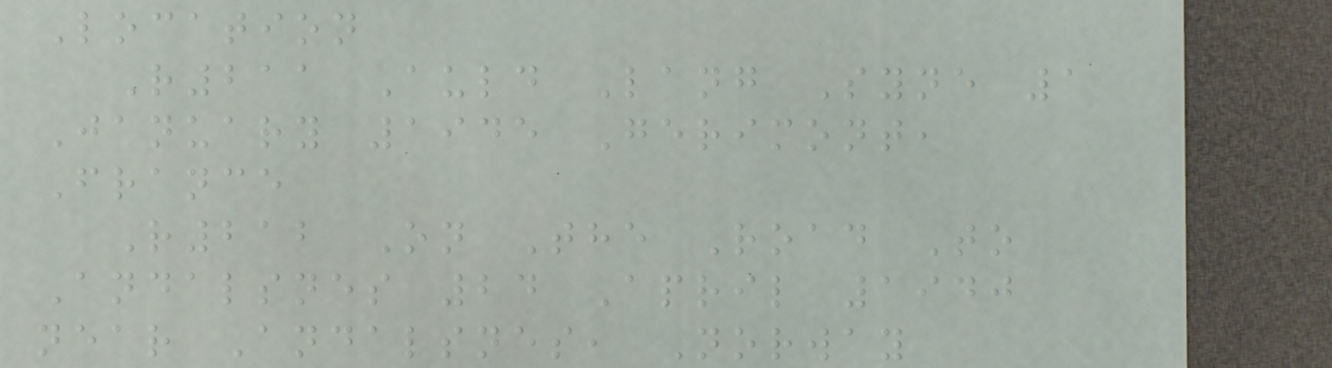Location
R211 Auld Lang Syne 1
January 1945 Gerimont,
France
R212 On The Road To
Andalsnes 24 April 1940
near Andalsnes, Norway
